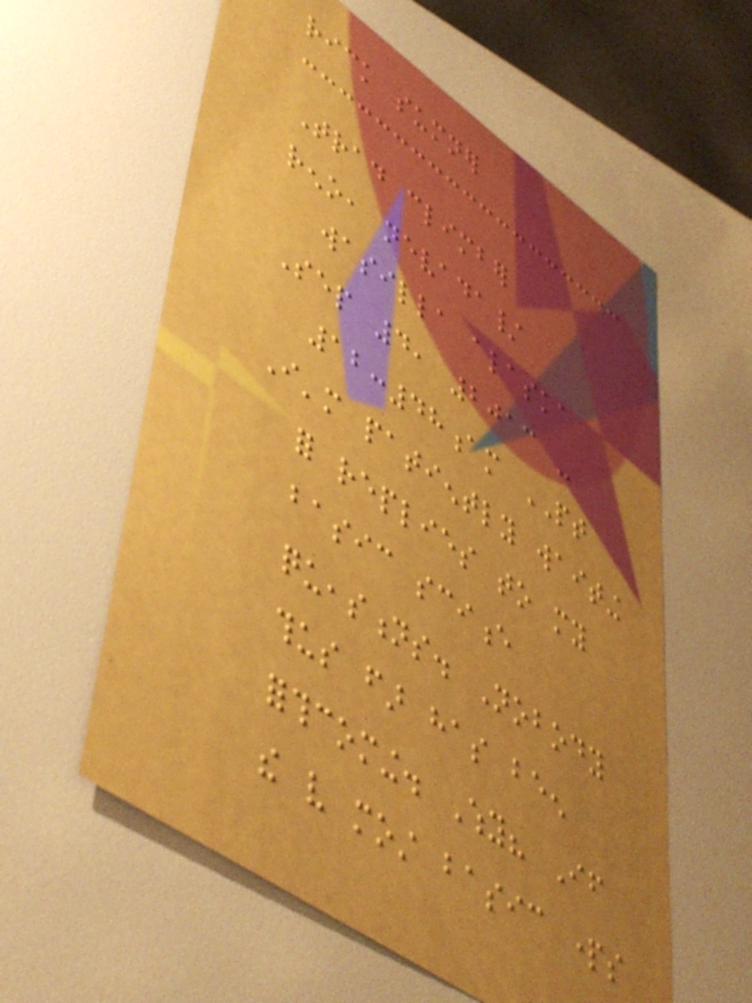rick sumner
Trad climber
reno, nevada/
wasilla alaska
Sep 4, 2013 -
12:48am PT
I'm patiently waiting
for replies to my
basic science
queastions. Nobody
thus far has been
forthcoming. Why? If
the very most basic parts
